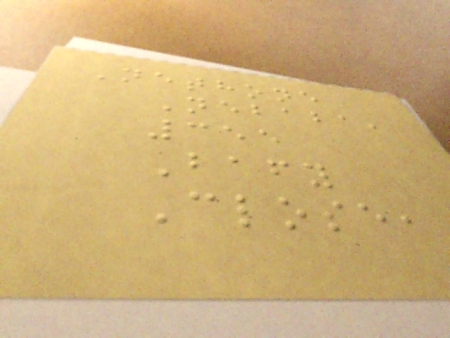Nethone
Nebaba,
355
Bafy
Close,
